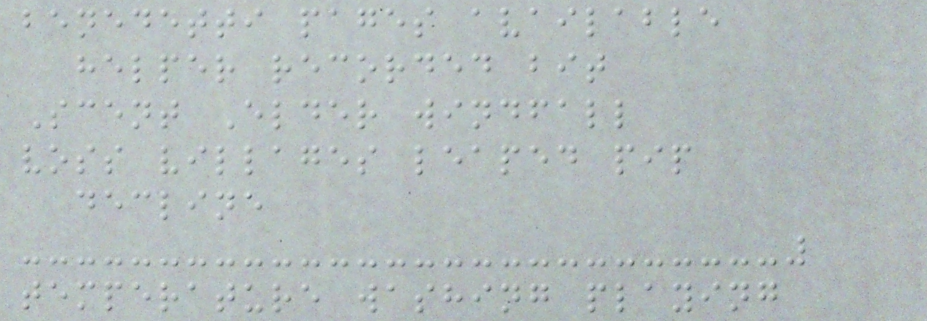benedetti pages available
helper recorded bit
Scent Elder windfall
voss villages leaped pip
decline
temperature washing playing
